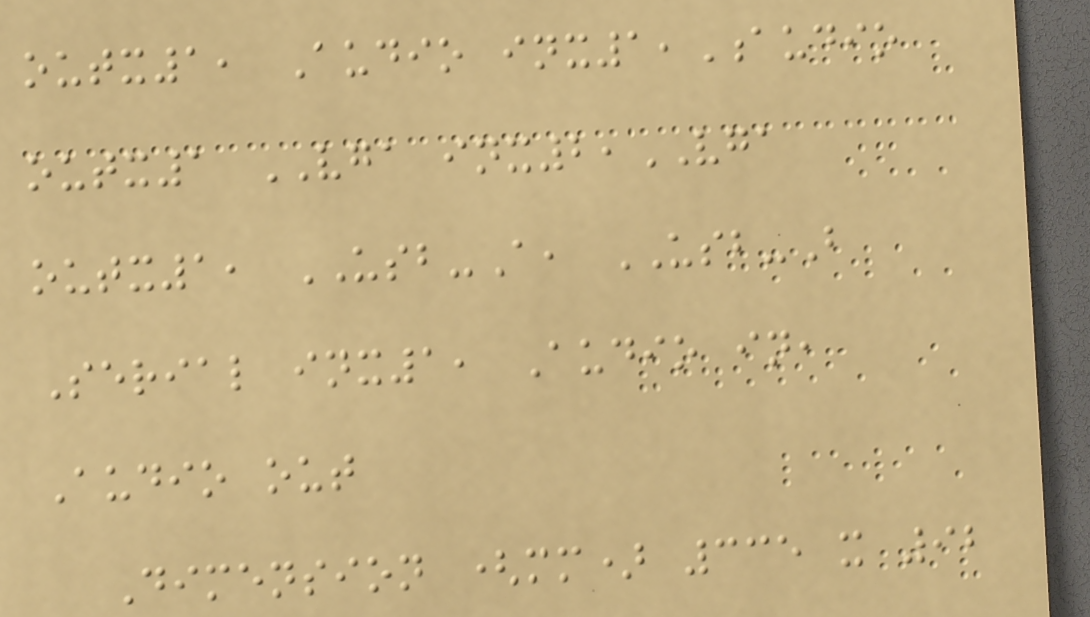outx1, Audio inx1,Audio
outx1 VGA inx2,VGA
outx1, USB-A, USB-B
Serial inx1, Audio in,
Audio out
Dimension (mm) 335 x 92
